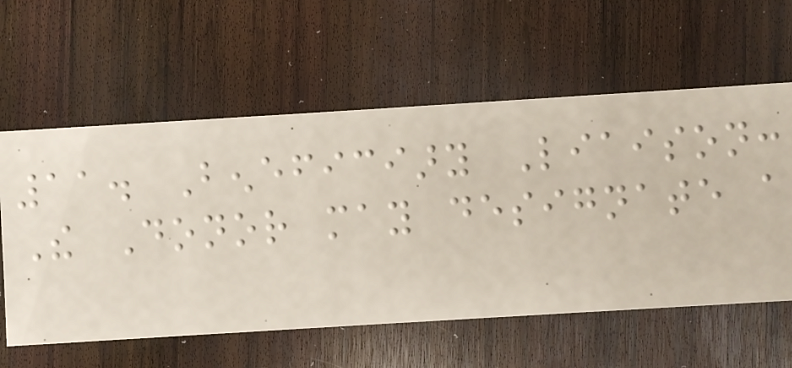11. Beneficiary Liaison:
The Donor may designate a
